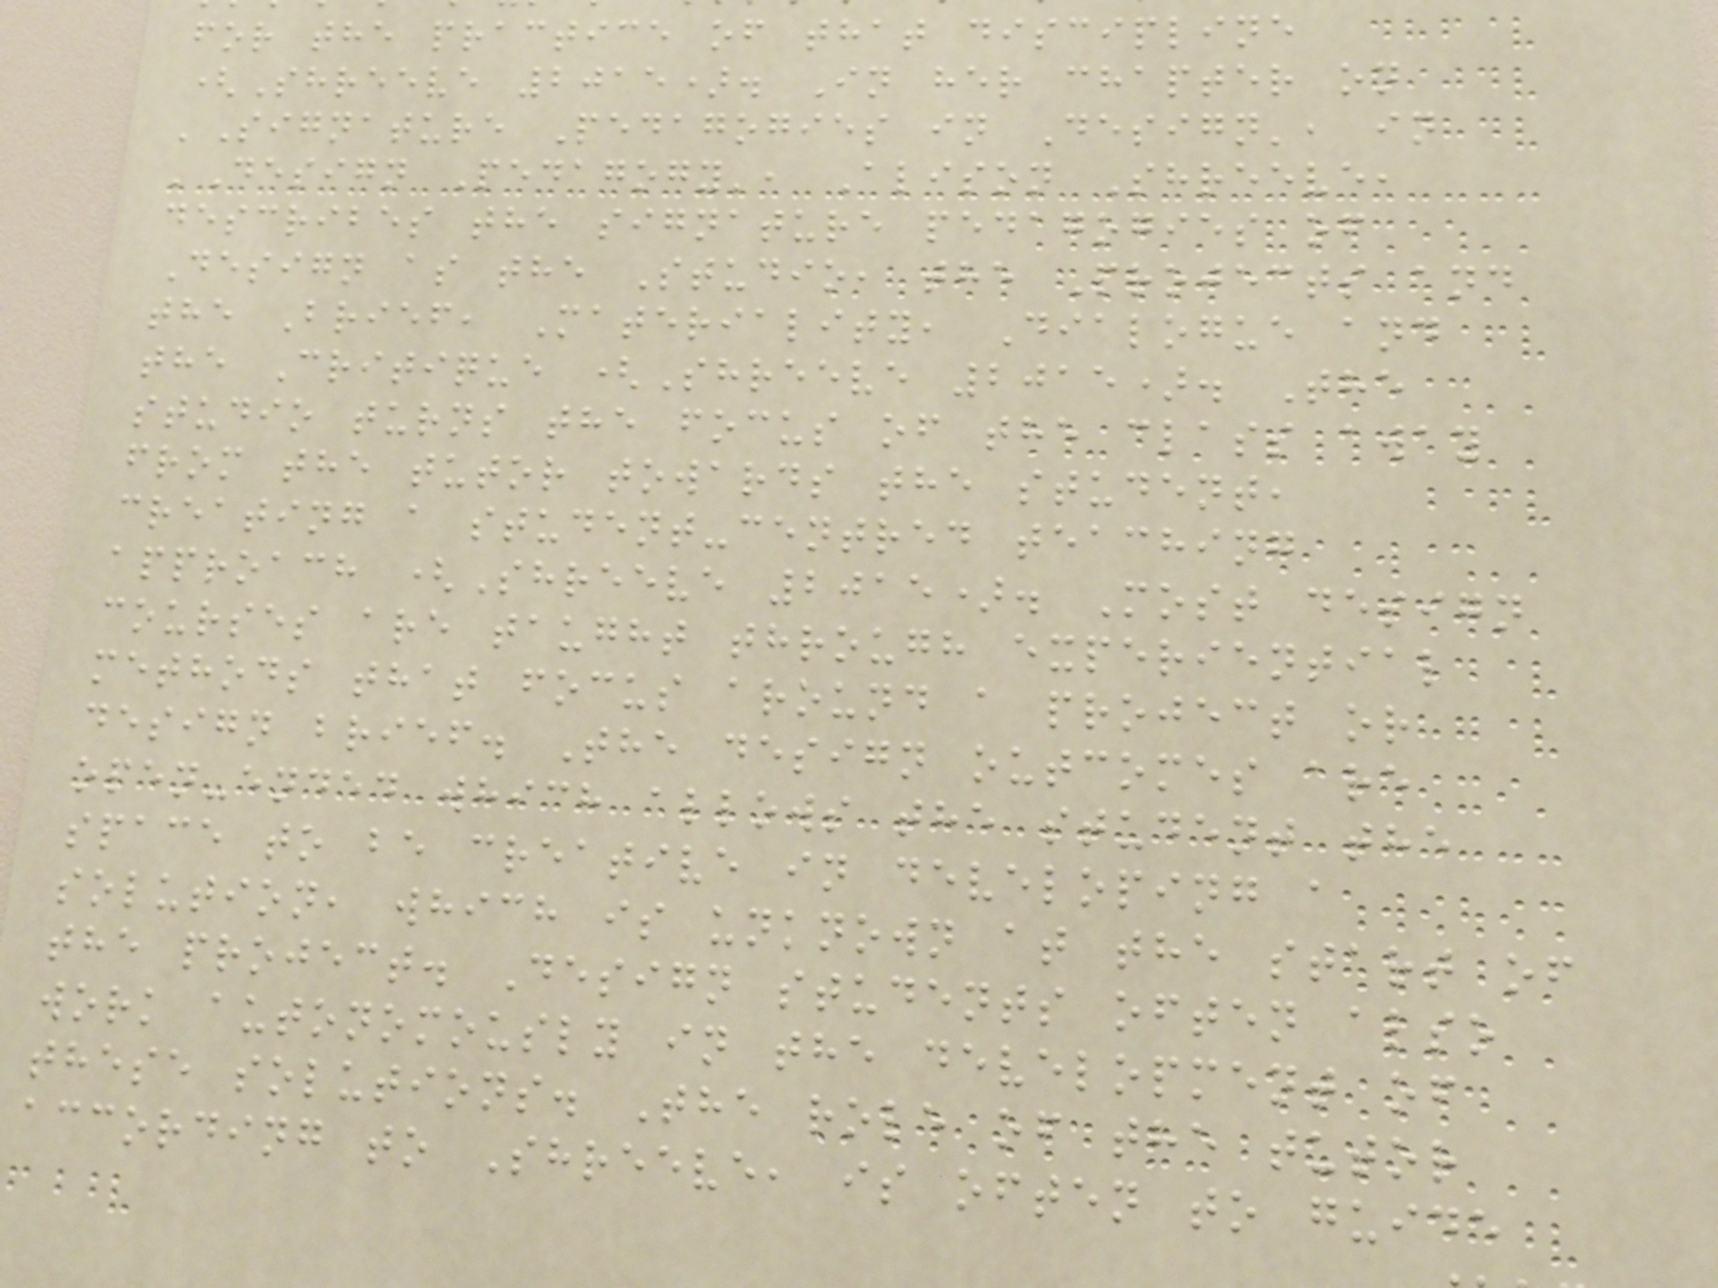for the practice of that discipline
(Shreeve 2015). In her chapter on
'Signature Pedagogies in Design', in
'Design Pedagogy', Alison Shreeve,
describes the signature pedagogies of
Design as the Studio, the Projects and
the Brief, Materiality, Dialogue and
the Critique (Shreeve 2015). The
studio turns the focus of the class away
from the tutor towards the student,
creating a student-centred teaching
approach (Shreeve 2015). Most design
courses are taught through experiential
methods that focus around a project or
design brief. The design outcomes are
open-ended which allows the student the
space to be creative in developing a
solution, which is unknown at the start of
the project. Design students often also
work autonomously in the development of
these solutions. The role of the tutor
according to Shreeve, is often to guide
